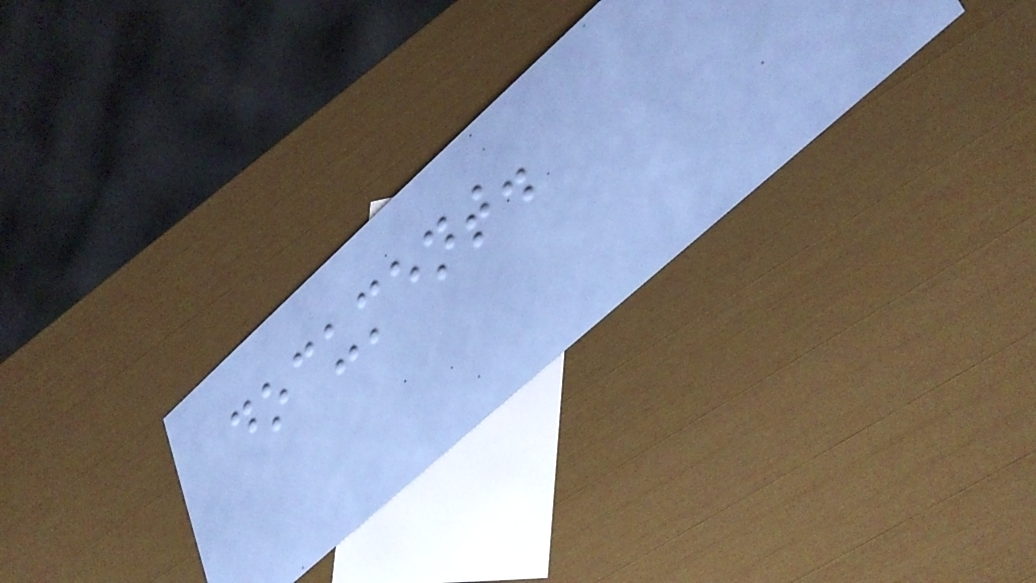document.
